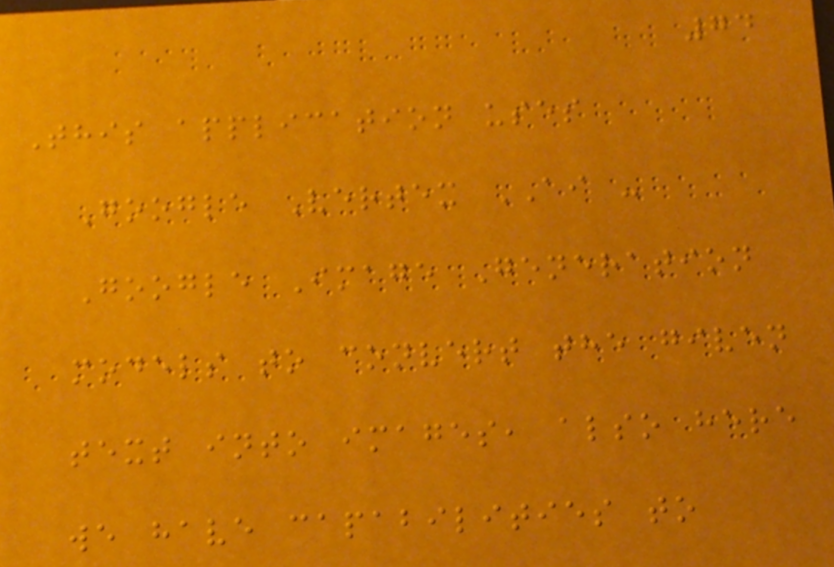74
This application uses
Google Vertex AI -
Google Image Generation
models to convert the given
text into images, also here
we have capabilities to
